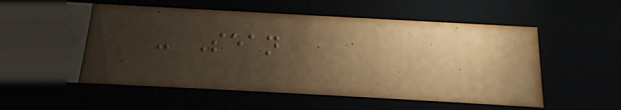- Sean
